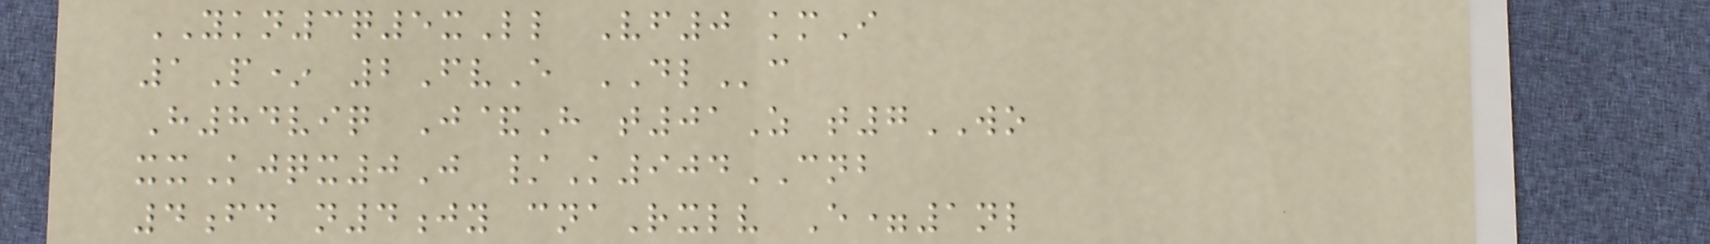YKN3q5xLl Vf0 kmI
1P* 2FvE DLc
H84viq J&H t01Z t7WO
xxKjqx0J /K904CNB
4fd n4jy cnaRxlv E=1nl
